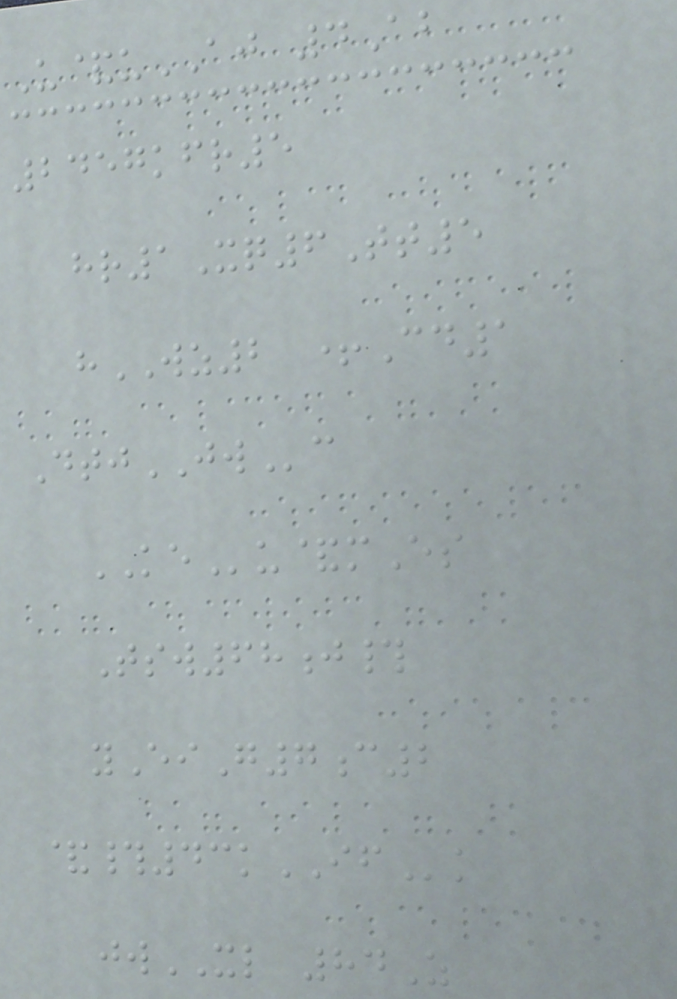U&uAJ 4Ab
2457kfr5
hr1Xq6Tt5
hWZ2 +Cd1
DtjJWc
KEu&mEs
Tsw68j#
yEiG7c2
&#43kIFk
jwXL 84Z
